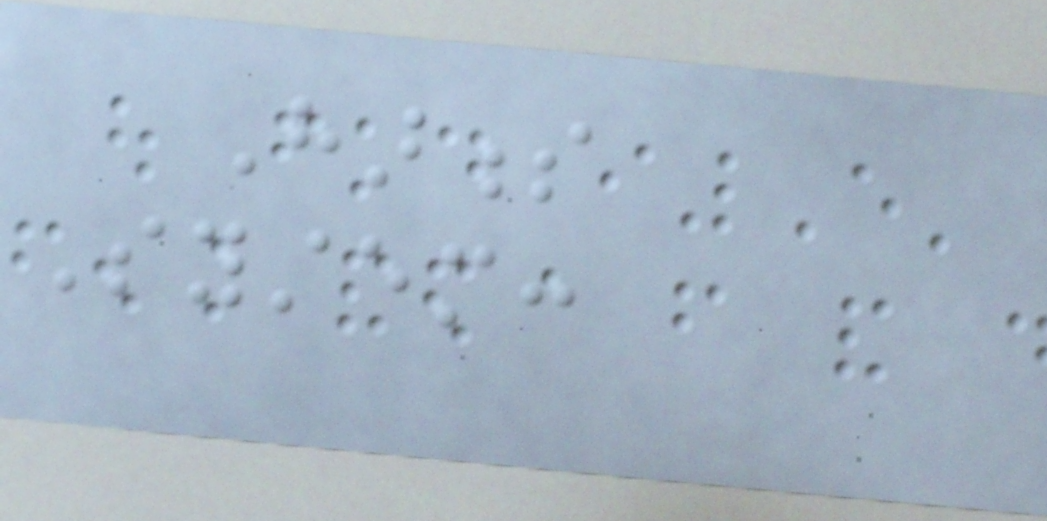Harness
System:
